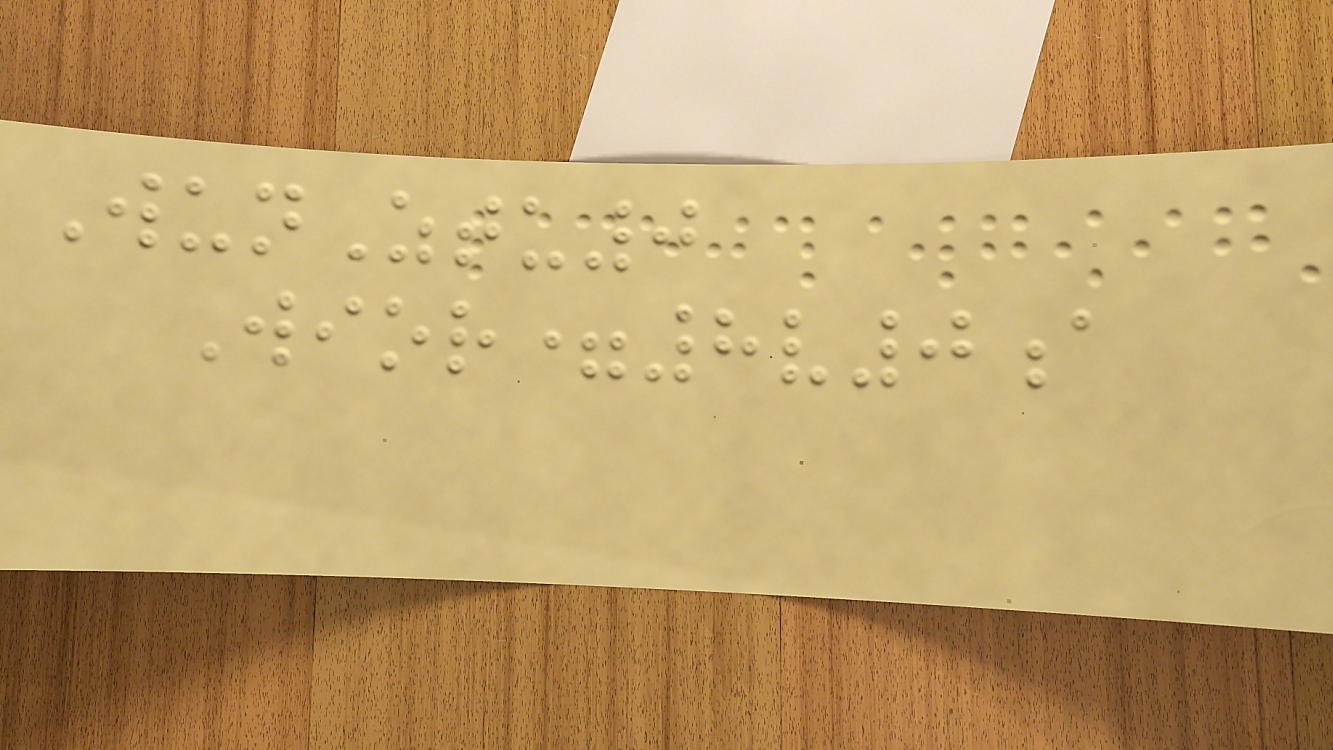WunZtu0
Wior=8v0a
